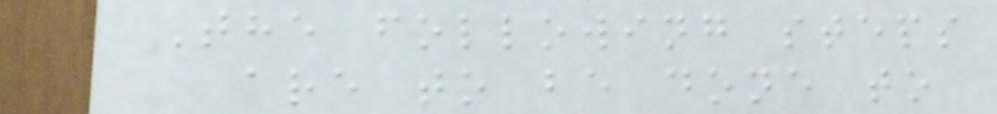The following steps
are to be done to
